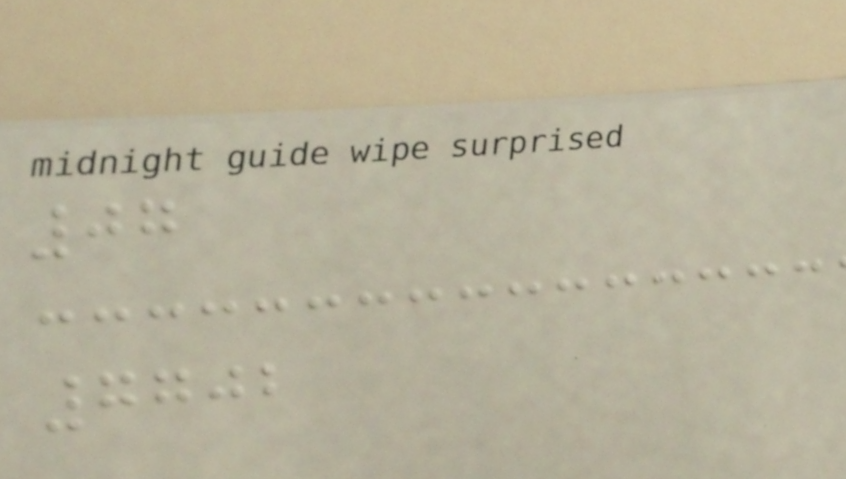07
7702
